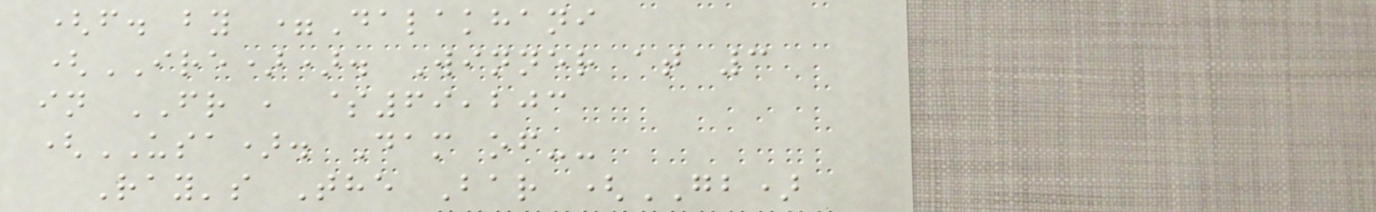(f. by =Dalakhani
(IRE)). Winner at 3
in FR , $69,203
(USA). Dam of--
Ray's The Bar (GB)
